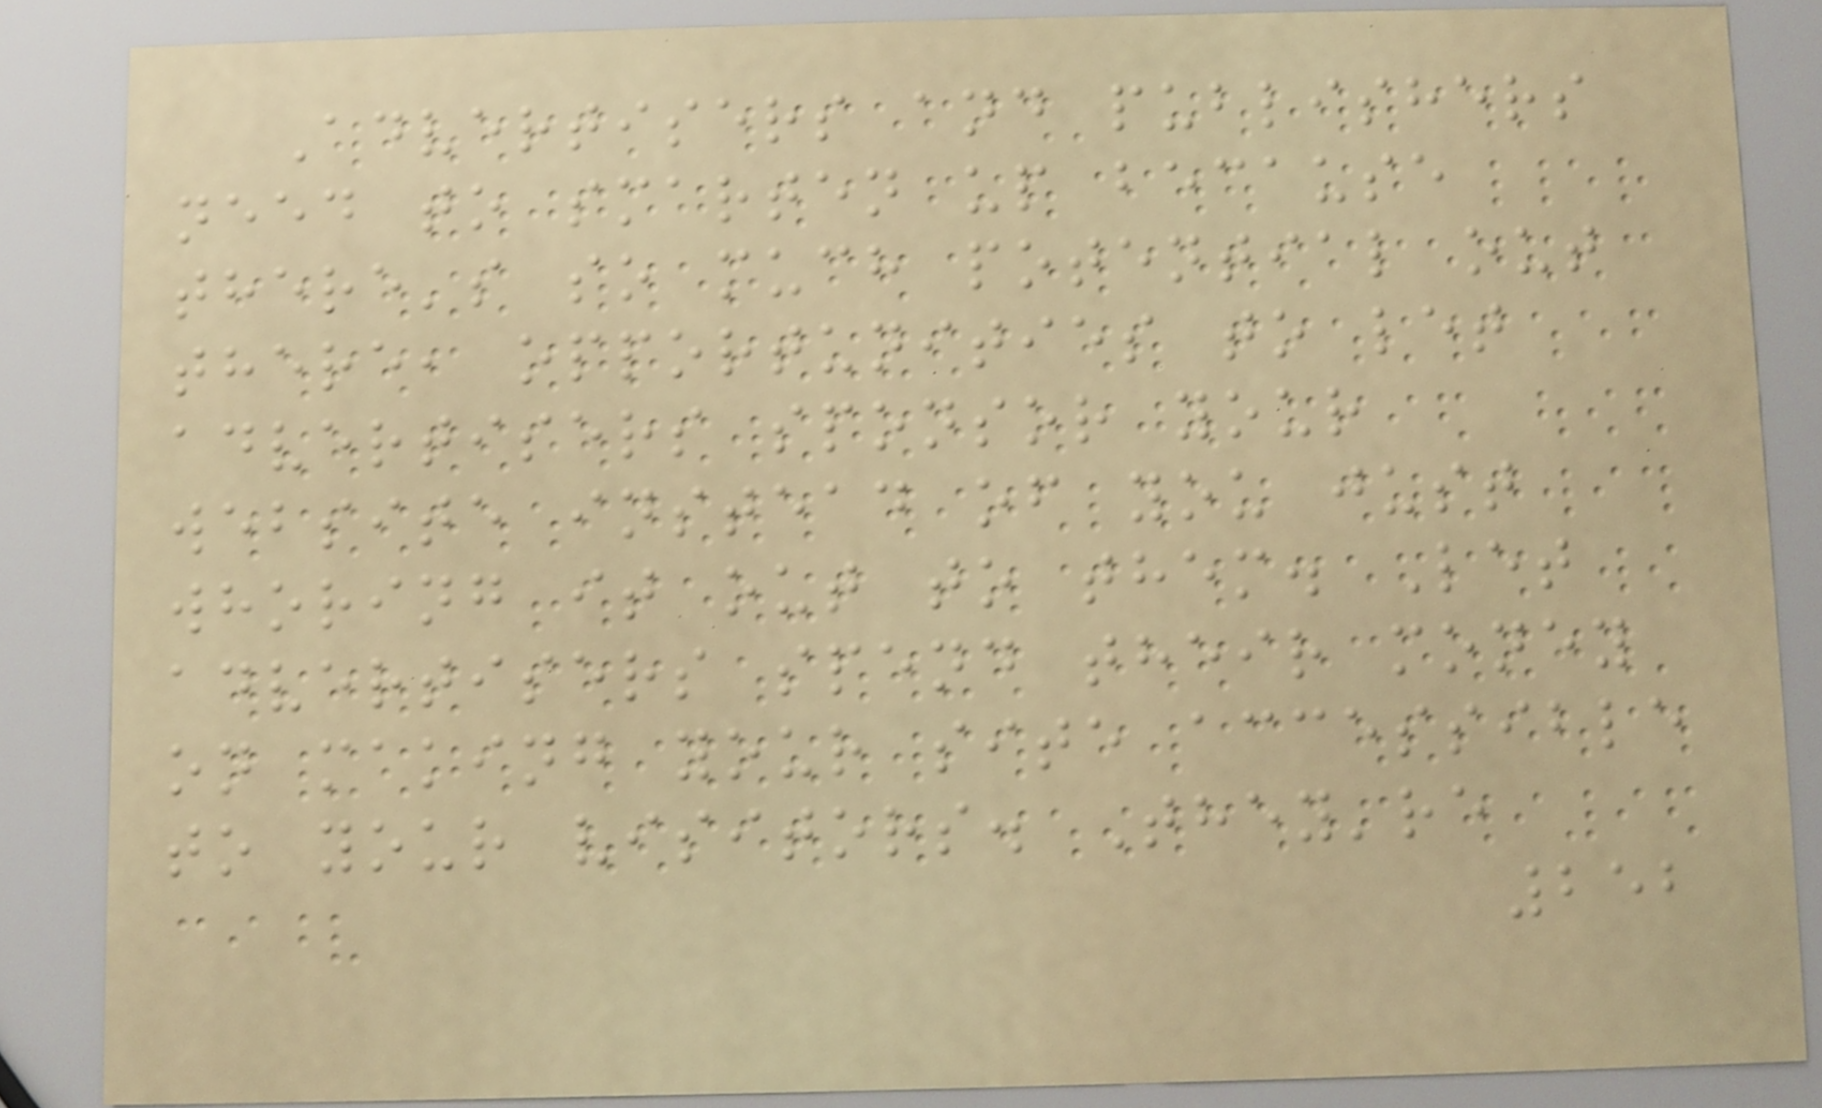Advertisers and publishers
need to smarten up because
there's so much potential out
there, opportunities to let
advertisers sponsor your
website instead of you just
whoring it out to them. Let
advertisers spend their money
on making your site accessible
to your visitors. They're
252
